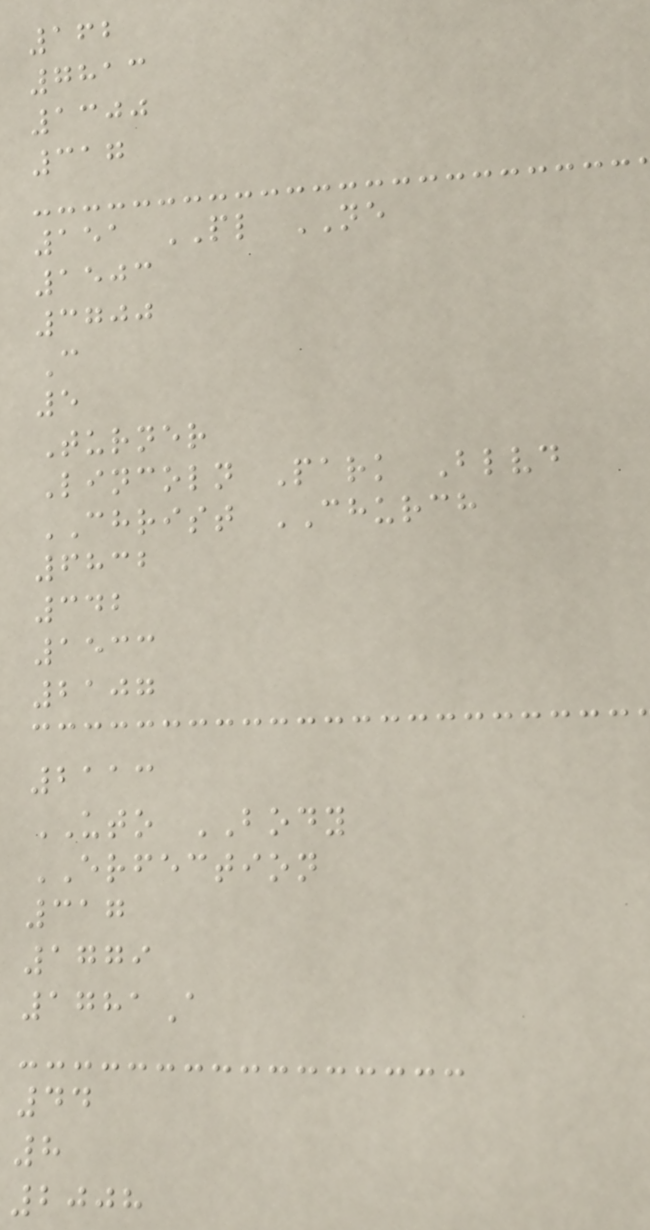162
7813
1300
317
151 PL NE
1503
3700
C
5
Turner
Lincoln Park Blvd
CHRIST CHURCH
6832
342
1533
2107
2113
UTO BODY
ERFECTION
317
1779
1781A
44
8
2008
